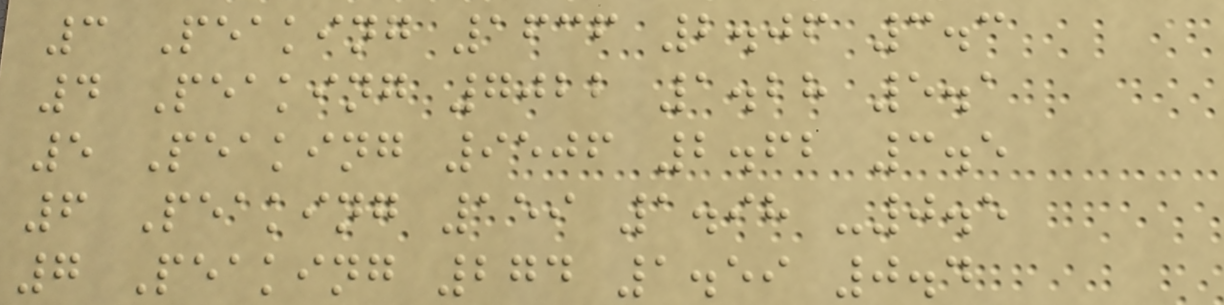3 Peaking 1636 2.06 3.3
4 Peaking 7022 1.28 5.1
5 Peaking 9506 2.62 3.5
6 Peaking 159 1.98 -0.5
7 Peaking 274 1.59 0.4
